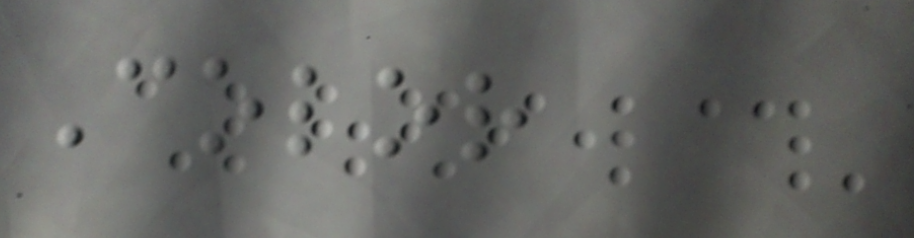Color
